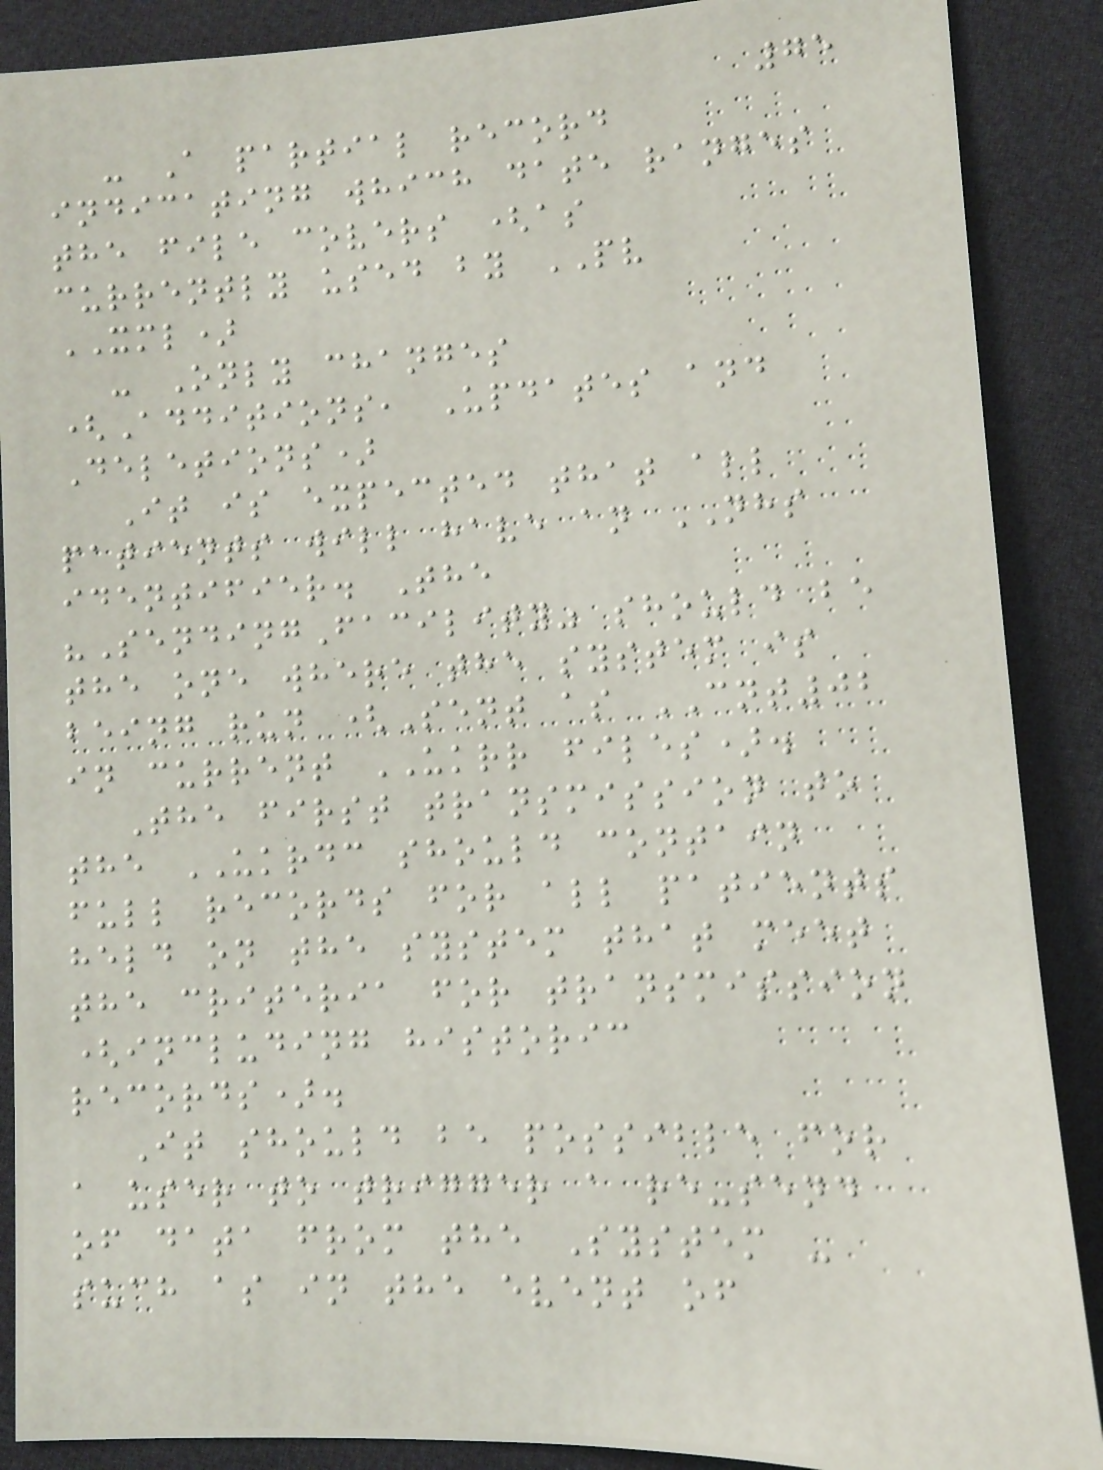75
- A partial record
indicating which date ranges
the file covers (as
currently used by PV
XML)
- Only changes
(Additions, Updates and
Deletions)
It is expected that all
patients will have an NHS
identifier. The
"SendingFacility" should be
the one where the system is
being run (Sent as CNT02
in current UKRR files).
The first transmission to
the UKRDC should contain
full records for all patients
held on the system that meet
the criteria for transmission
(including historic
records).
It should be possible for
a user to trigger a re-send
of data from the System -
such as in the event of
